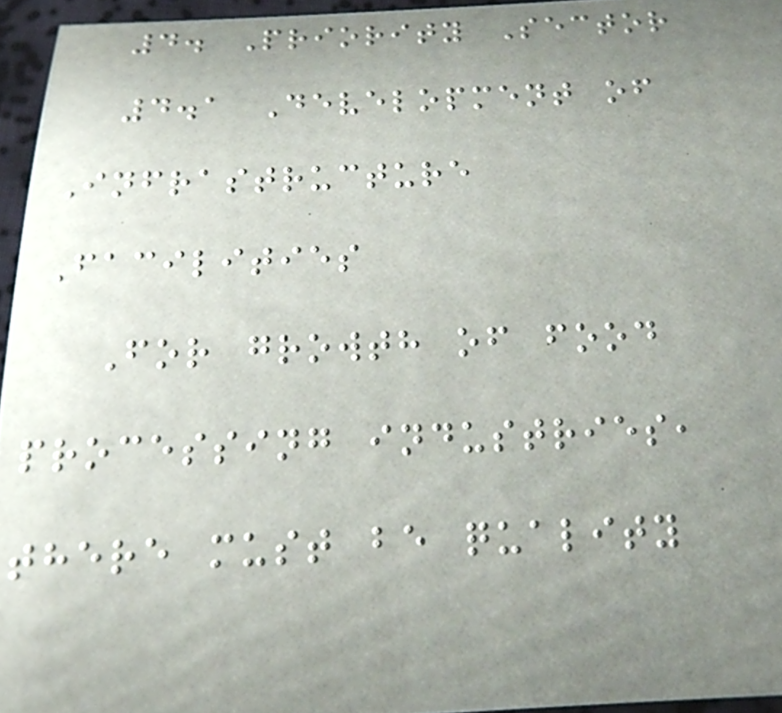4. Priority Sector
4.1 Development of
Infrastructure
Facilities
For growth of food
processing industries,
there must be quality
